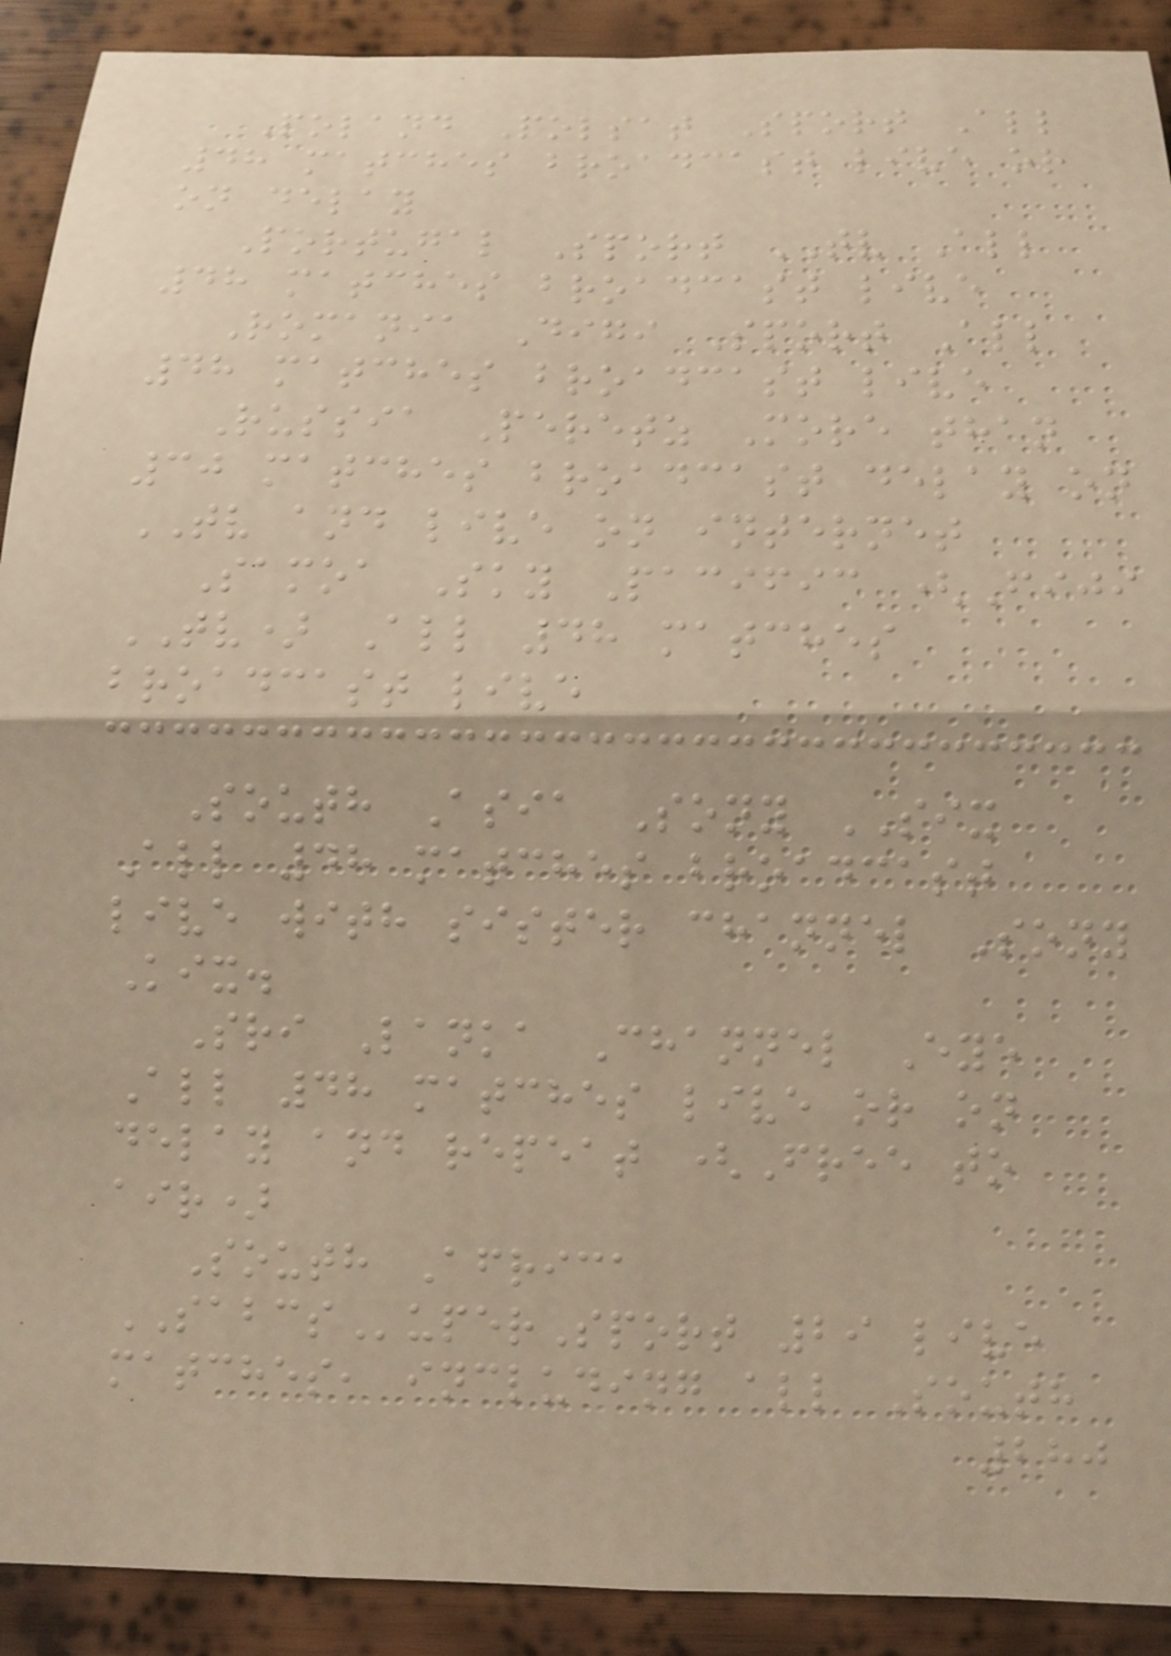Poland Polsat Sport All
48 matches broadcast live or
on delay
Portugal Sport TV All
48 matches broadcast live
Romania Digi Sport All
48 matches broadcast live
Russia Peretz More than
30 matches broadcast delay on
TV and live on internet
Samoa Sky Pacific (Fiji
TV) All 48 matches
broadcast live
South Asia Sony SIX
All 48 matches broadcast
live with sister channel Sony
Kix.
Sri Lanka Channel Eye
All 48 matches live or on
delay and repeat (Free to
air)
South Africa
SABCSuperSport 29 live
matches, including all South
280
